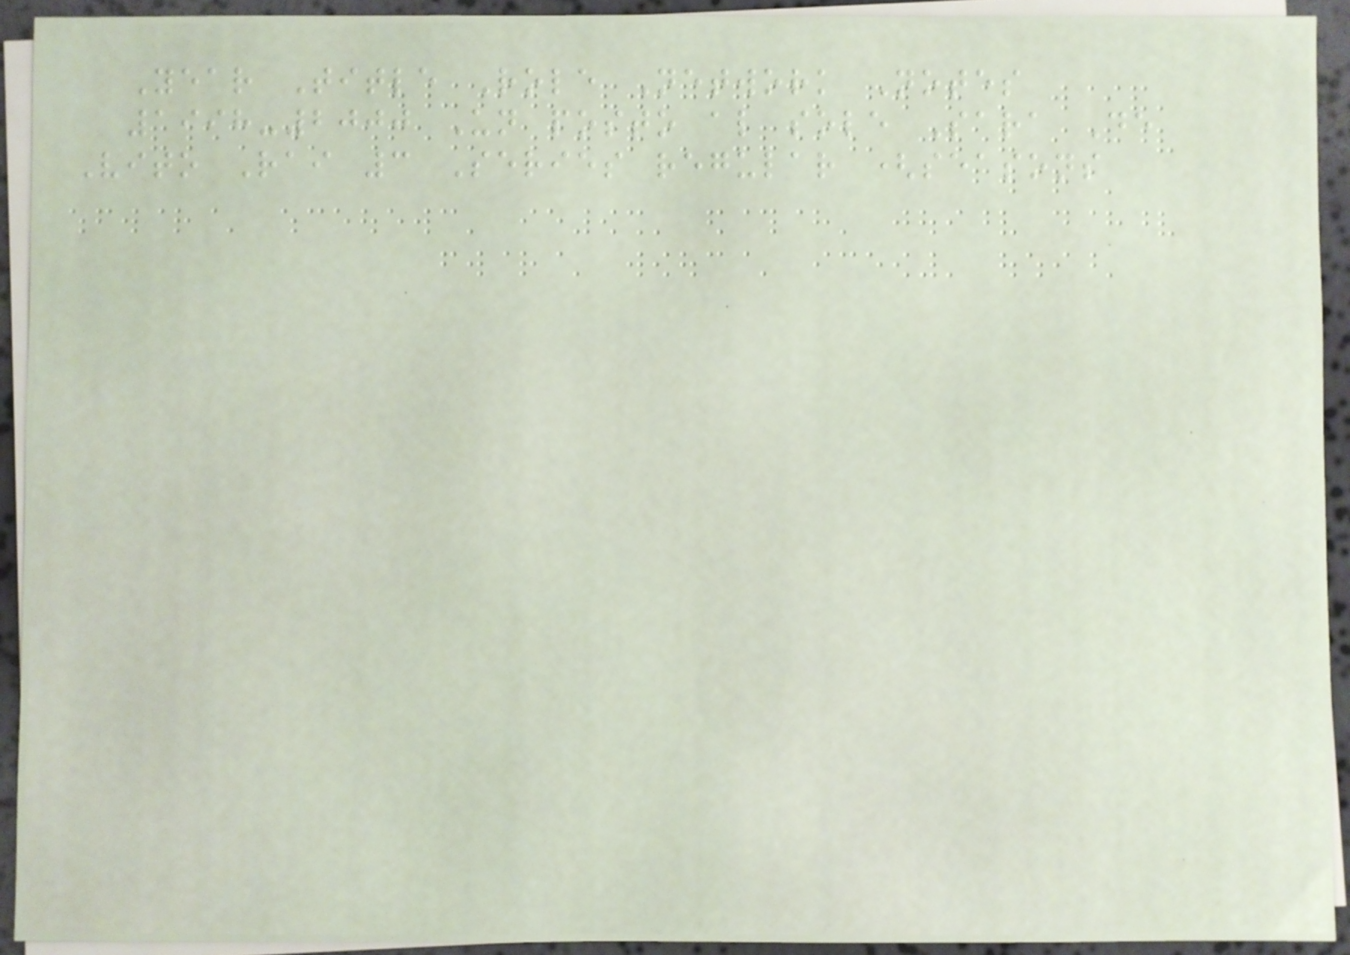Year Title Role Network Notes
1998-2000 Un posto al sole Sara De
Vito Rai 3 Series regular (seasons
